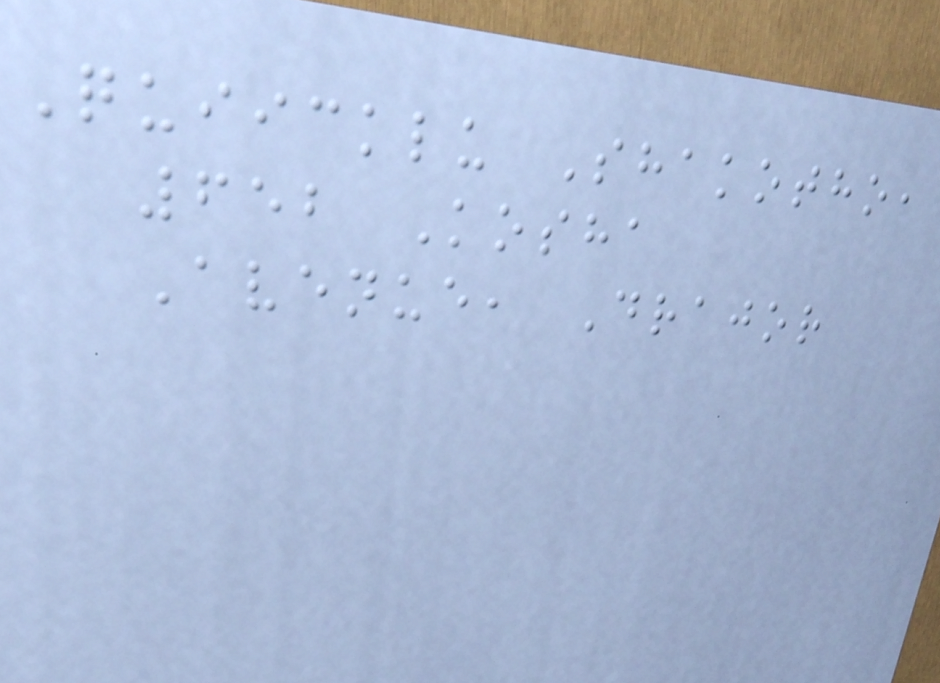Quiicklu Shakotho,
652 Kosha
Avenue, Drajor
